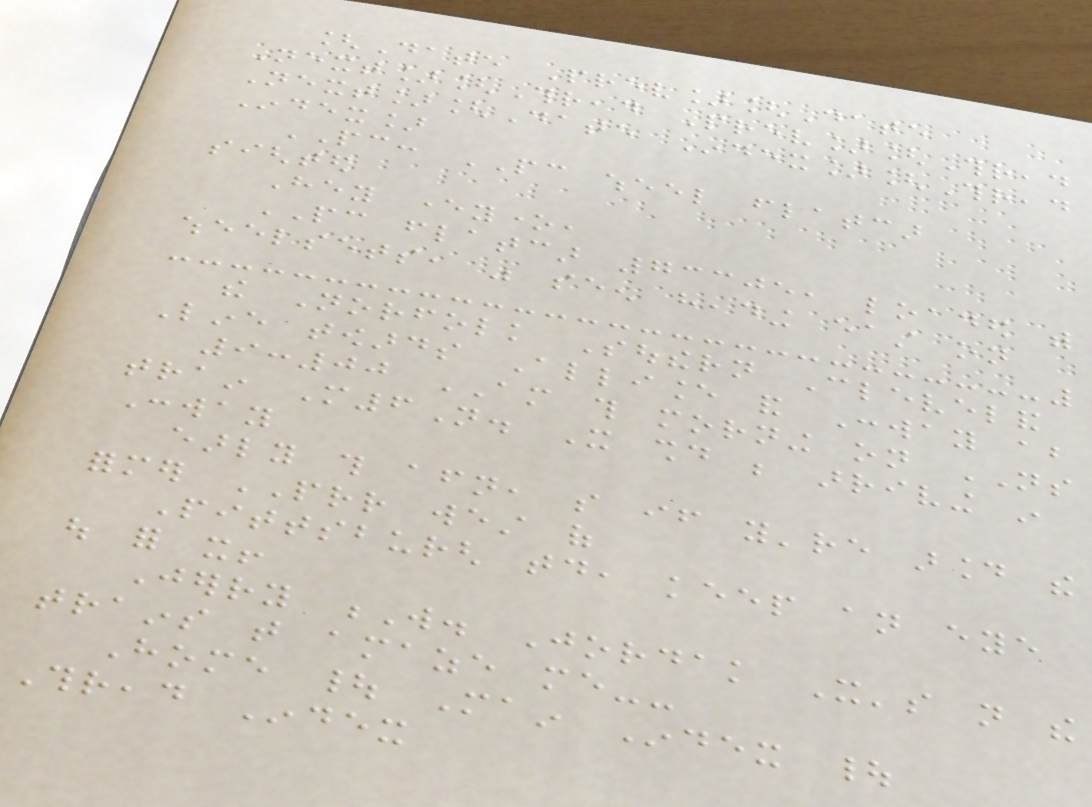[Date Prev][Date
Next][Thread Prev][Thread
Next][Date Index][Thread
Index]
PC: PC wheel flatcar
sighted
Hey everyone,
PC flatcar 73305, loaded with
wheelsets, was seen heading east on
the Norfolk Southern Cleveland
Line towards Alliance and Conway about
9:00 AM this morning on NS
train M6N. It should be arriving in
Conway
early this afternoon, so if you're around the
former PRR west of
Pittsburgh today, keep an eye
out for it!
Jerry W. Jordak It's not the
trains that amaze me--
Home | Main Index |
Thread Index
